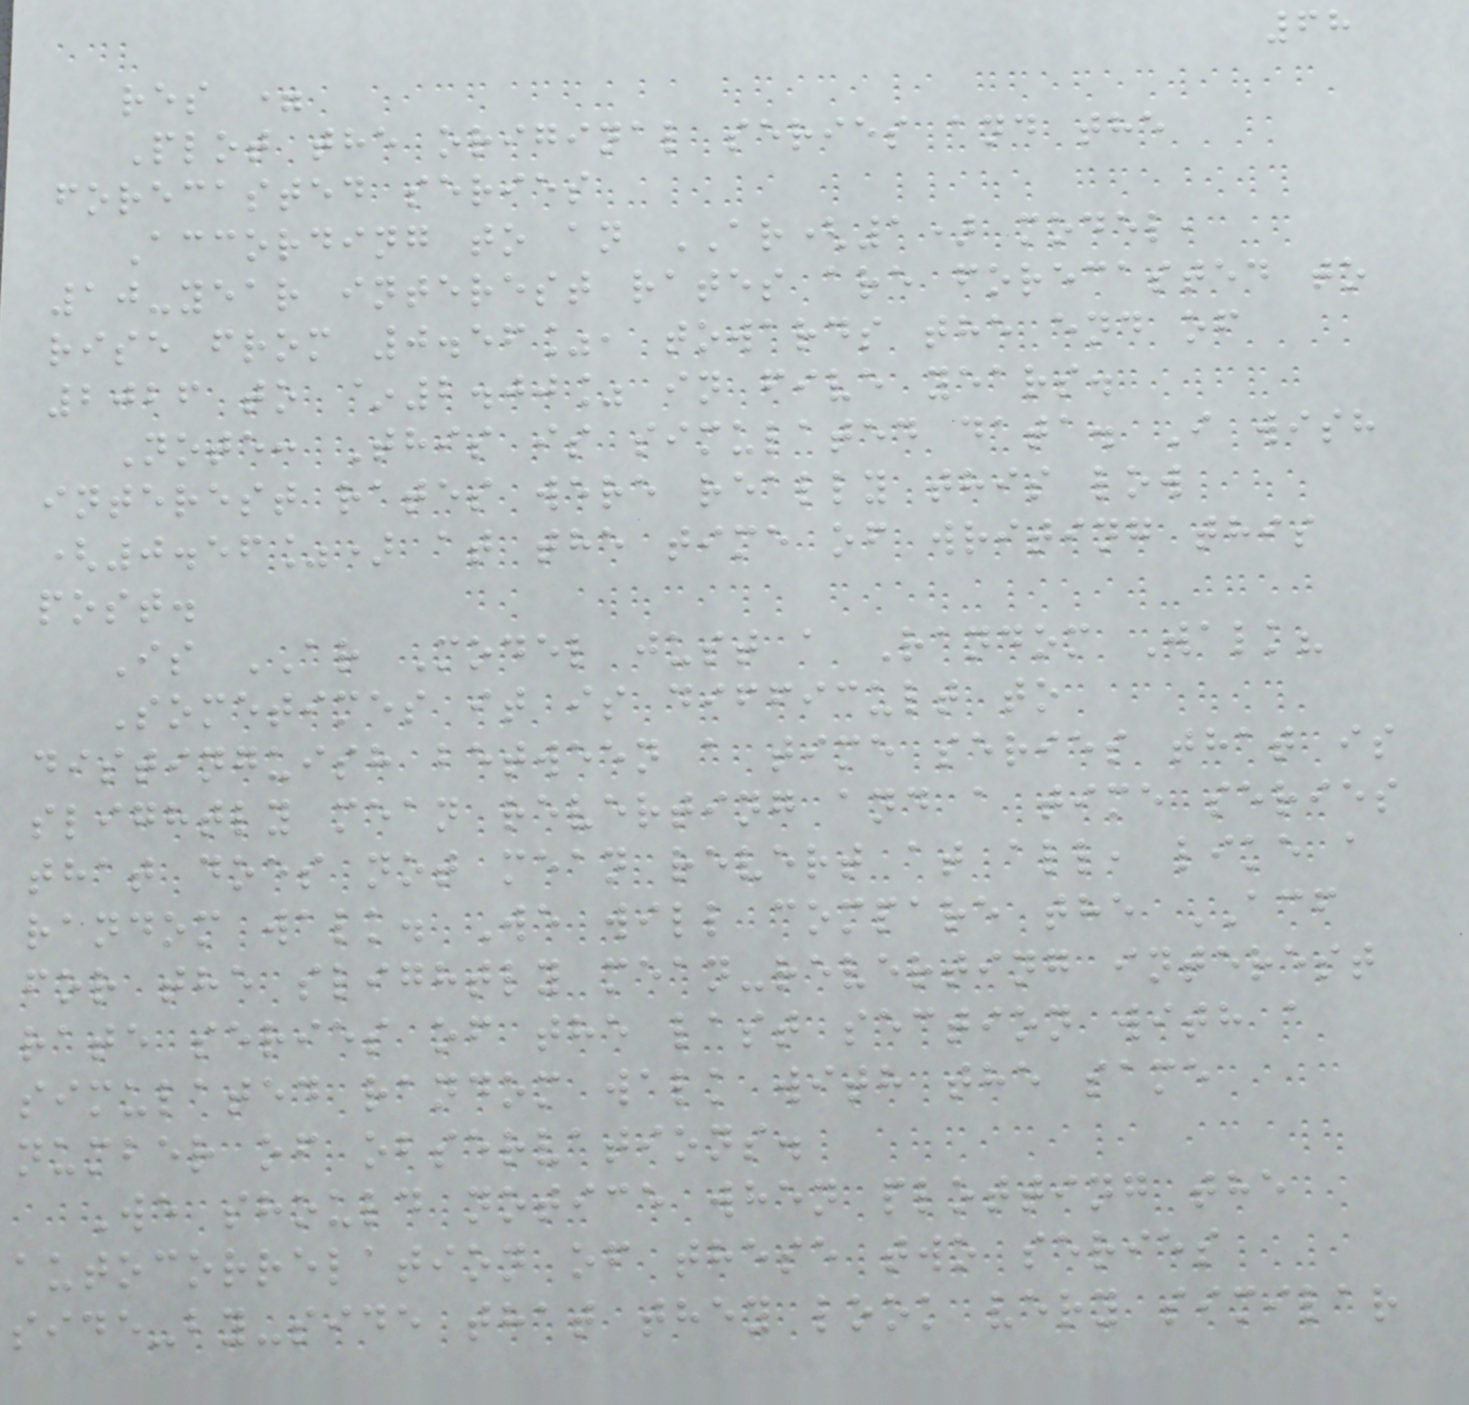68
res =
Plot the original series and the
forecasted series
According to an AR(1) model,
10-year interest rates are forecasted to
rise from 0.56%, towards the end of
2026 to ~2.00% in five years.
Note: This is simulated data. I wish
interest rates were really this low
(0.56%) at the time of writing this
post.
Is AR Model just a Random Walk?
Sometimes it is difficult to
distinguish between a time series that is
slightly mean reverting and a time series
that does not mean revert at all, like a
random walk. We will compare the ACF
for the slightly mean-reverting interest
rate series of the last section with a
simulated random walk with the same
number of observations.
We should notice when plotting the
autocorrelation of these two series
side-by-side that they look very similar
